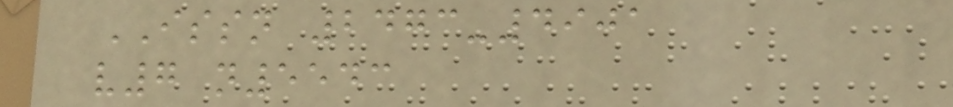ISSN 2473-4901
v7 n5543
